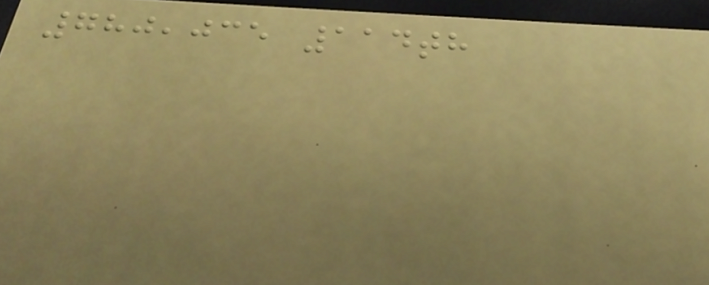780,035 114th
